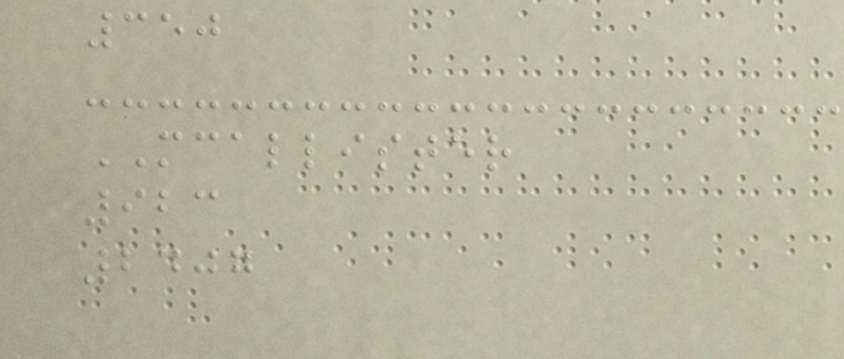350
MCALLISTER
923
2407
